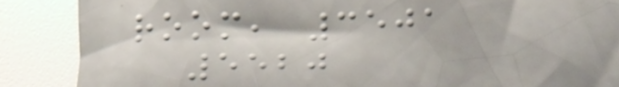room, 3501
5520
